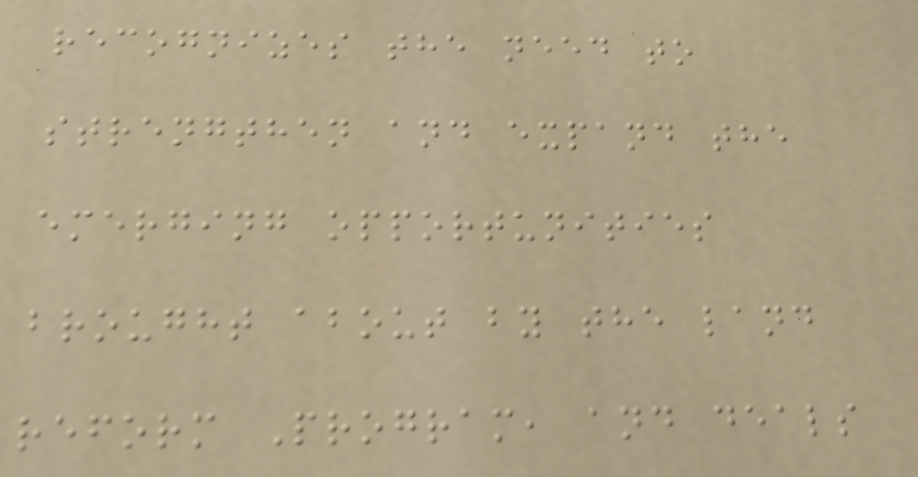recognizes the need to
strengthen and expand the
emerging opportunities
brought about by the land
reform Program, and deals
